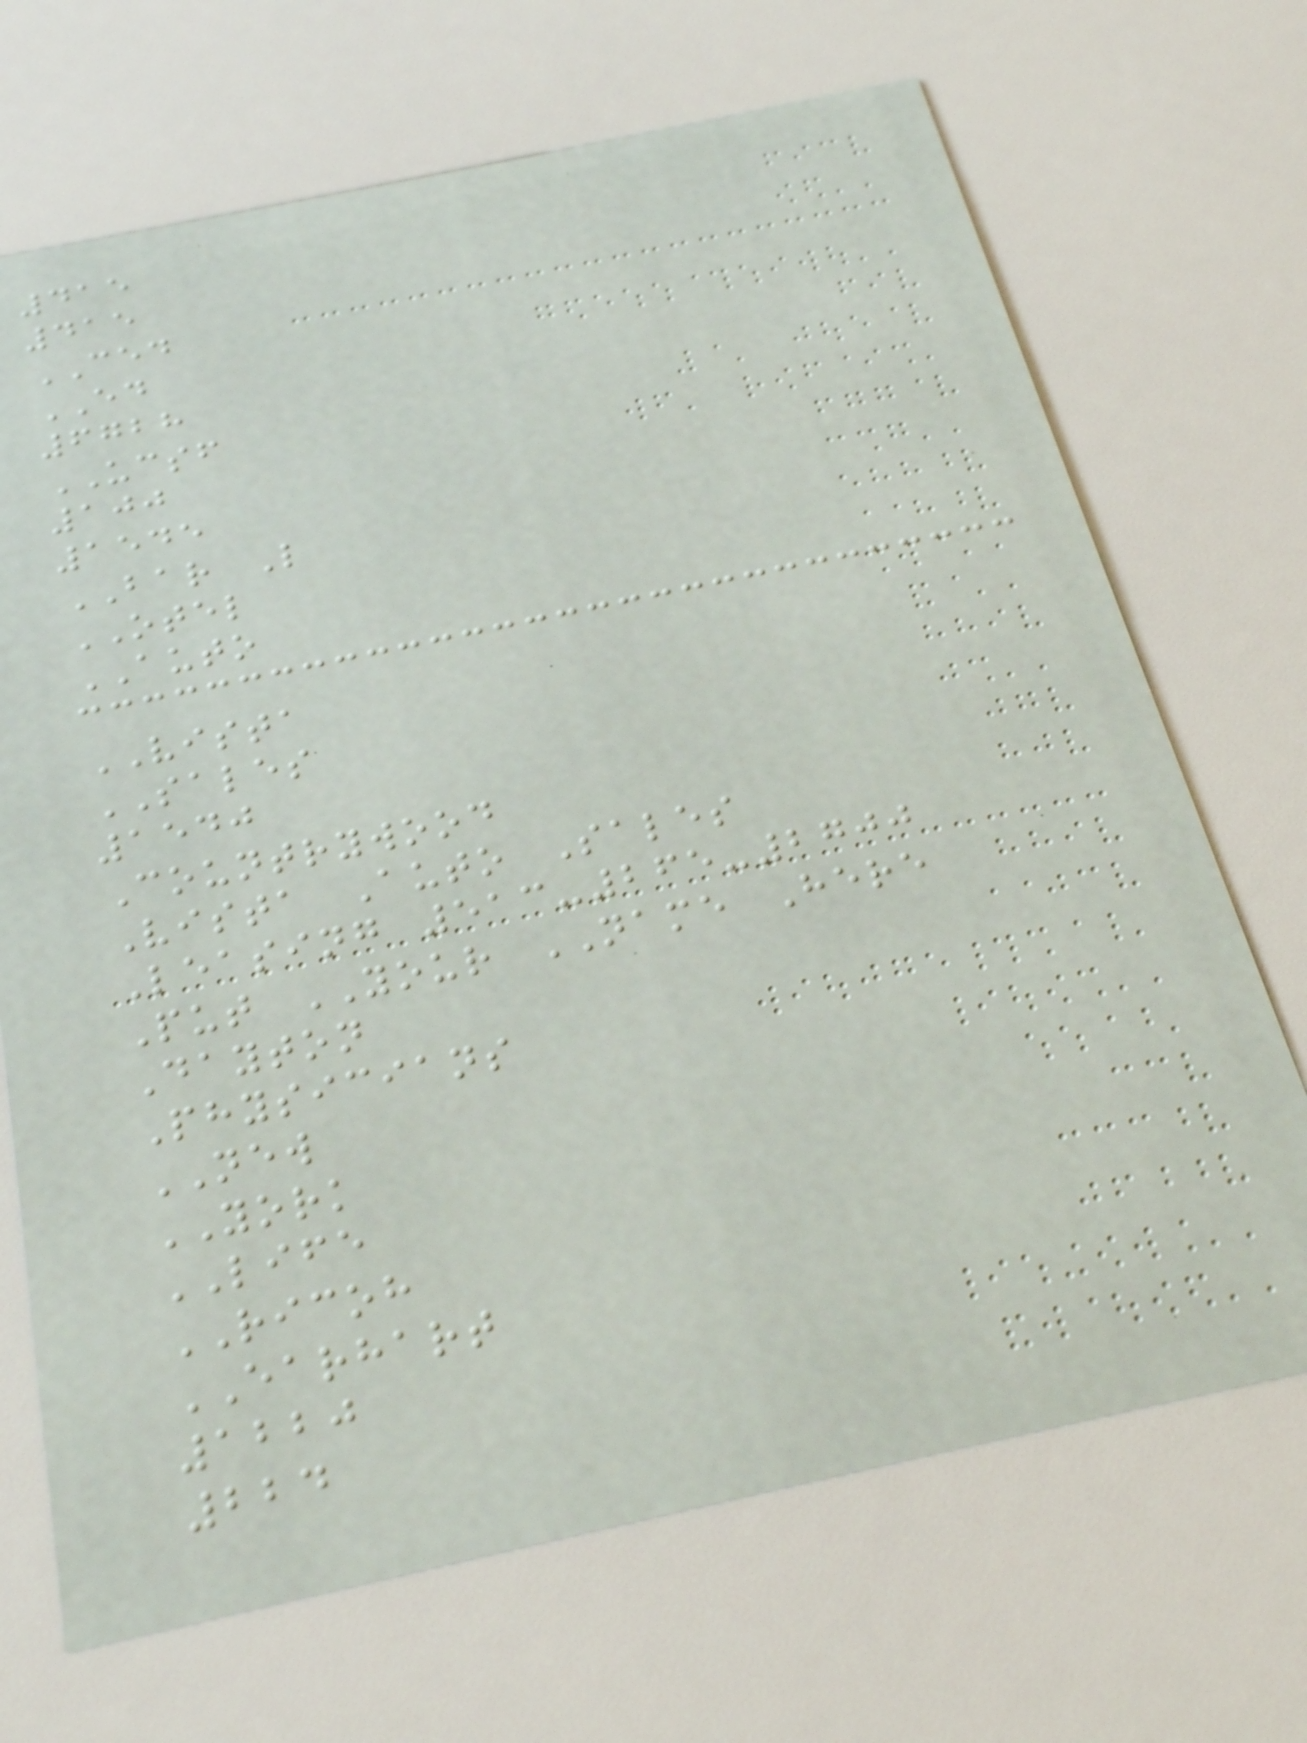415
415
CED
ED
6728
UCSF
100
1545
BAR L
OTEL
AUTO
VISTA
SALES
1540
Countrywood
Vista Auto Sales
Leasing 513-265-2700
Put YOUR NAME Here
Dayton
Physicians
NEW
YORK
LIFE
RICOH
EARHART
1220
224
